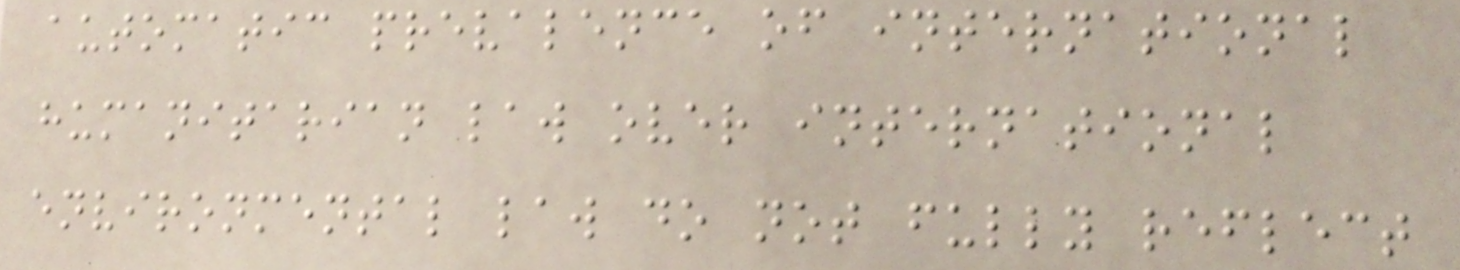automatic prevalence of international
humanitarian law over international
environmental law do not fully reflect
